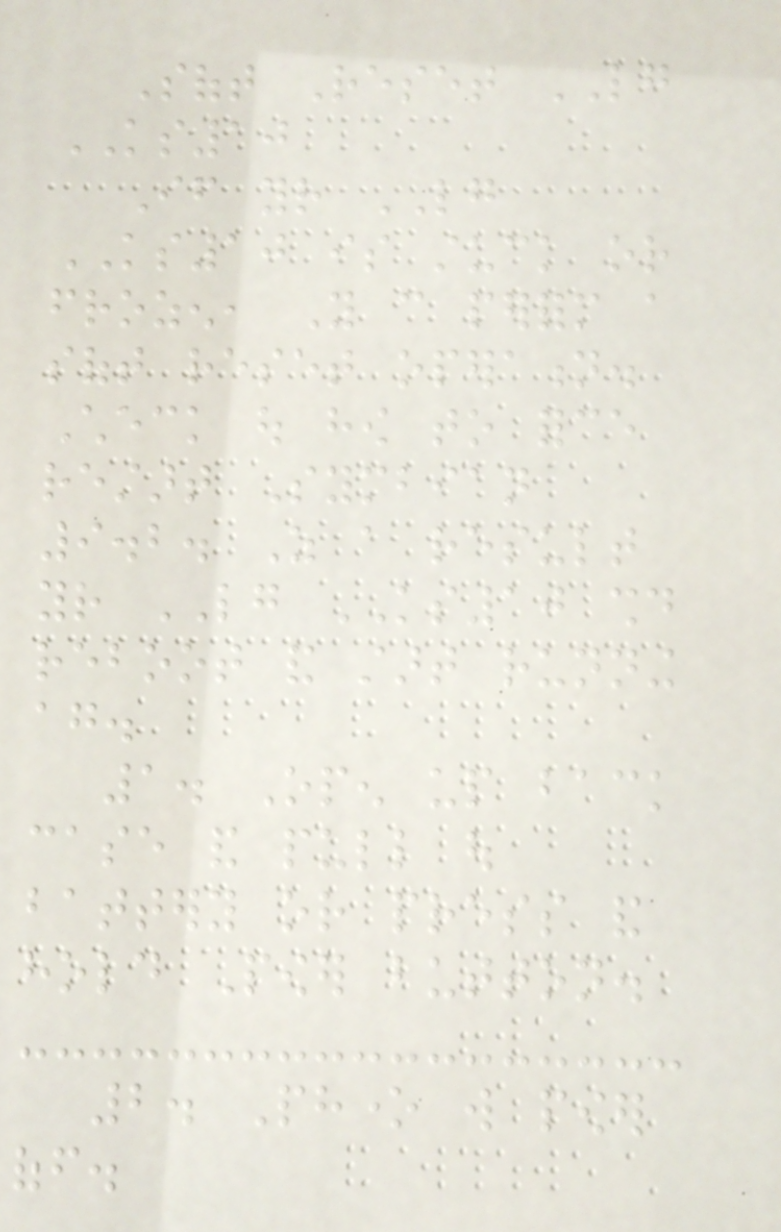Soft Reset LG
KS10
If your LG
KS10 is stuck or
frozen, You can perform a
soft reset operation.
Check out how to force
restart Symbian
9.2. As a result
your LG KS10 should
reboot and start running
again.
1. Open up back
case and pull out
battery or press and
hold Power button.
2. Phone will power
off.
